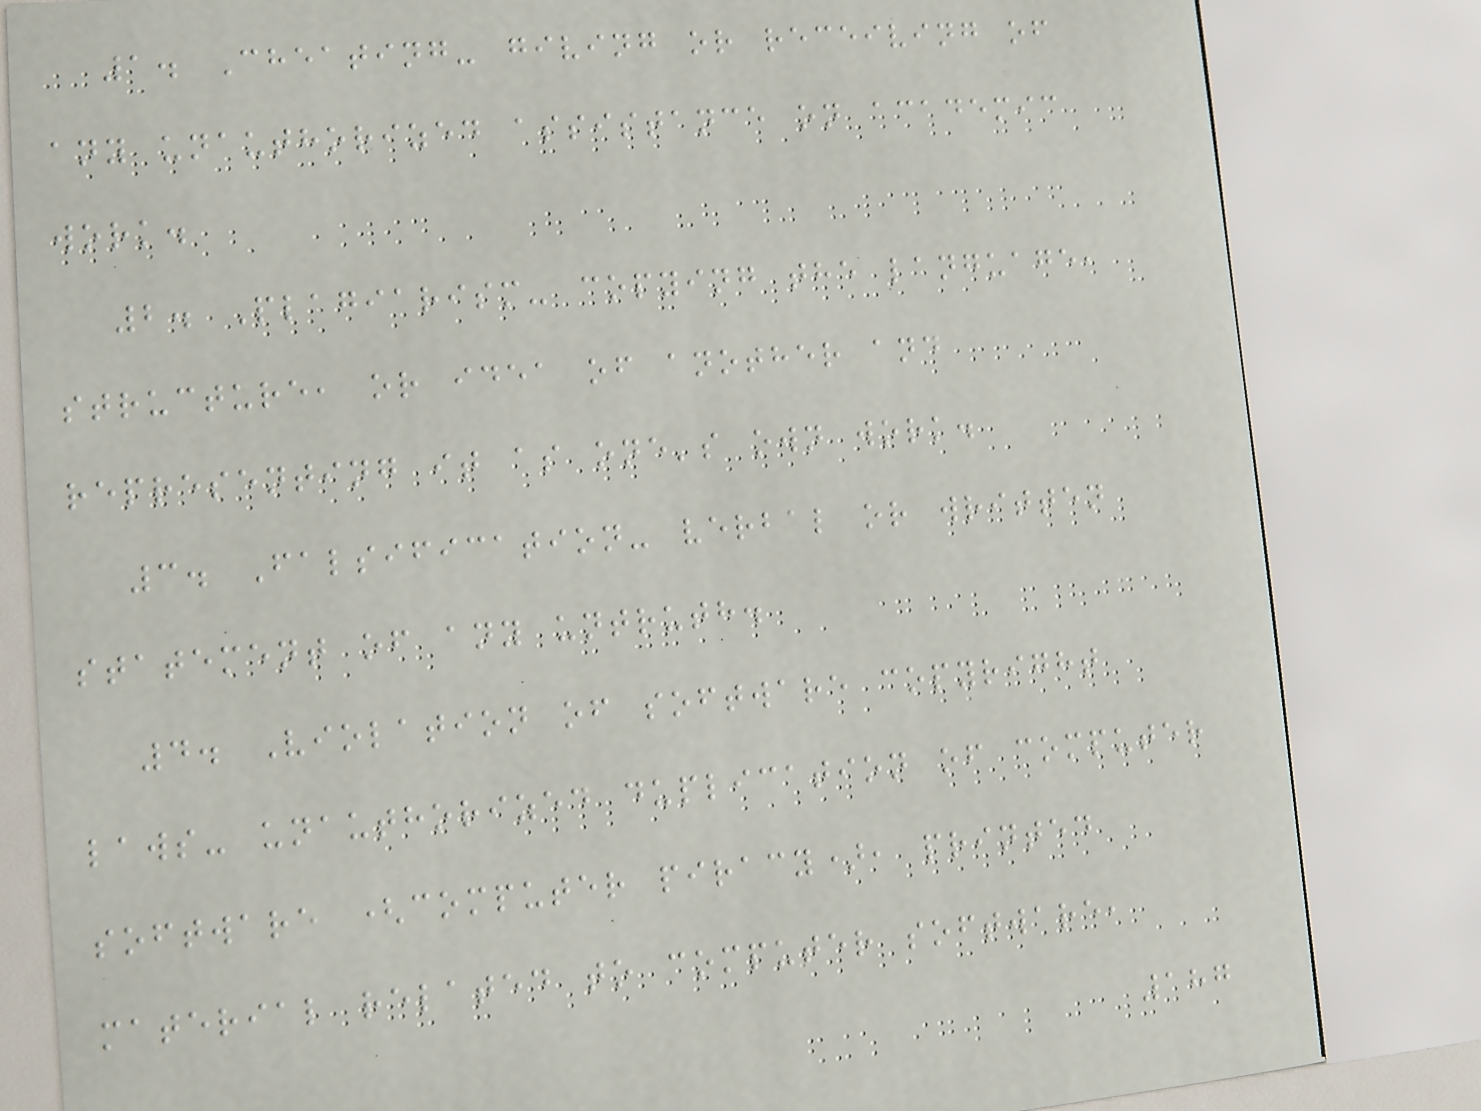1. Cheating- giving or receiving of
any unauthorized assistance on academic
work.
2. Plagiarism- copying the language,
structure, or idea of another and
representing it as one's own work.
3. Falsification- verbal or written
statement of any untruth.
4. Violation of software copyright
laws- unauthorized duplication of computer
software (computer piracy), printed
material related to computer software,
187
